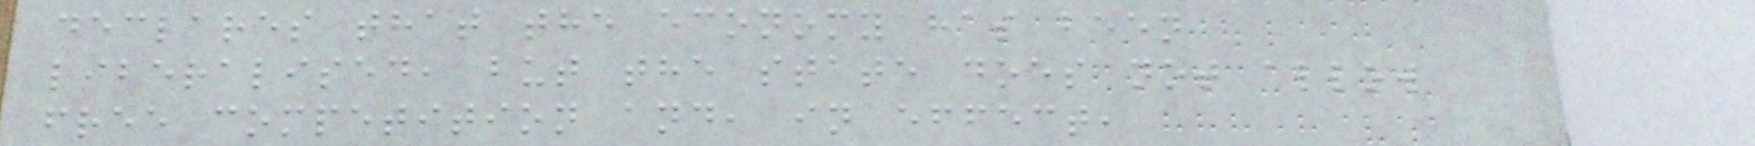declares that the economy has been
liberalised, but the state does not allow
free competition and, in effect,
